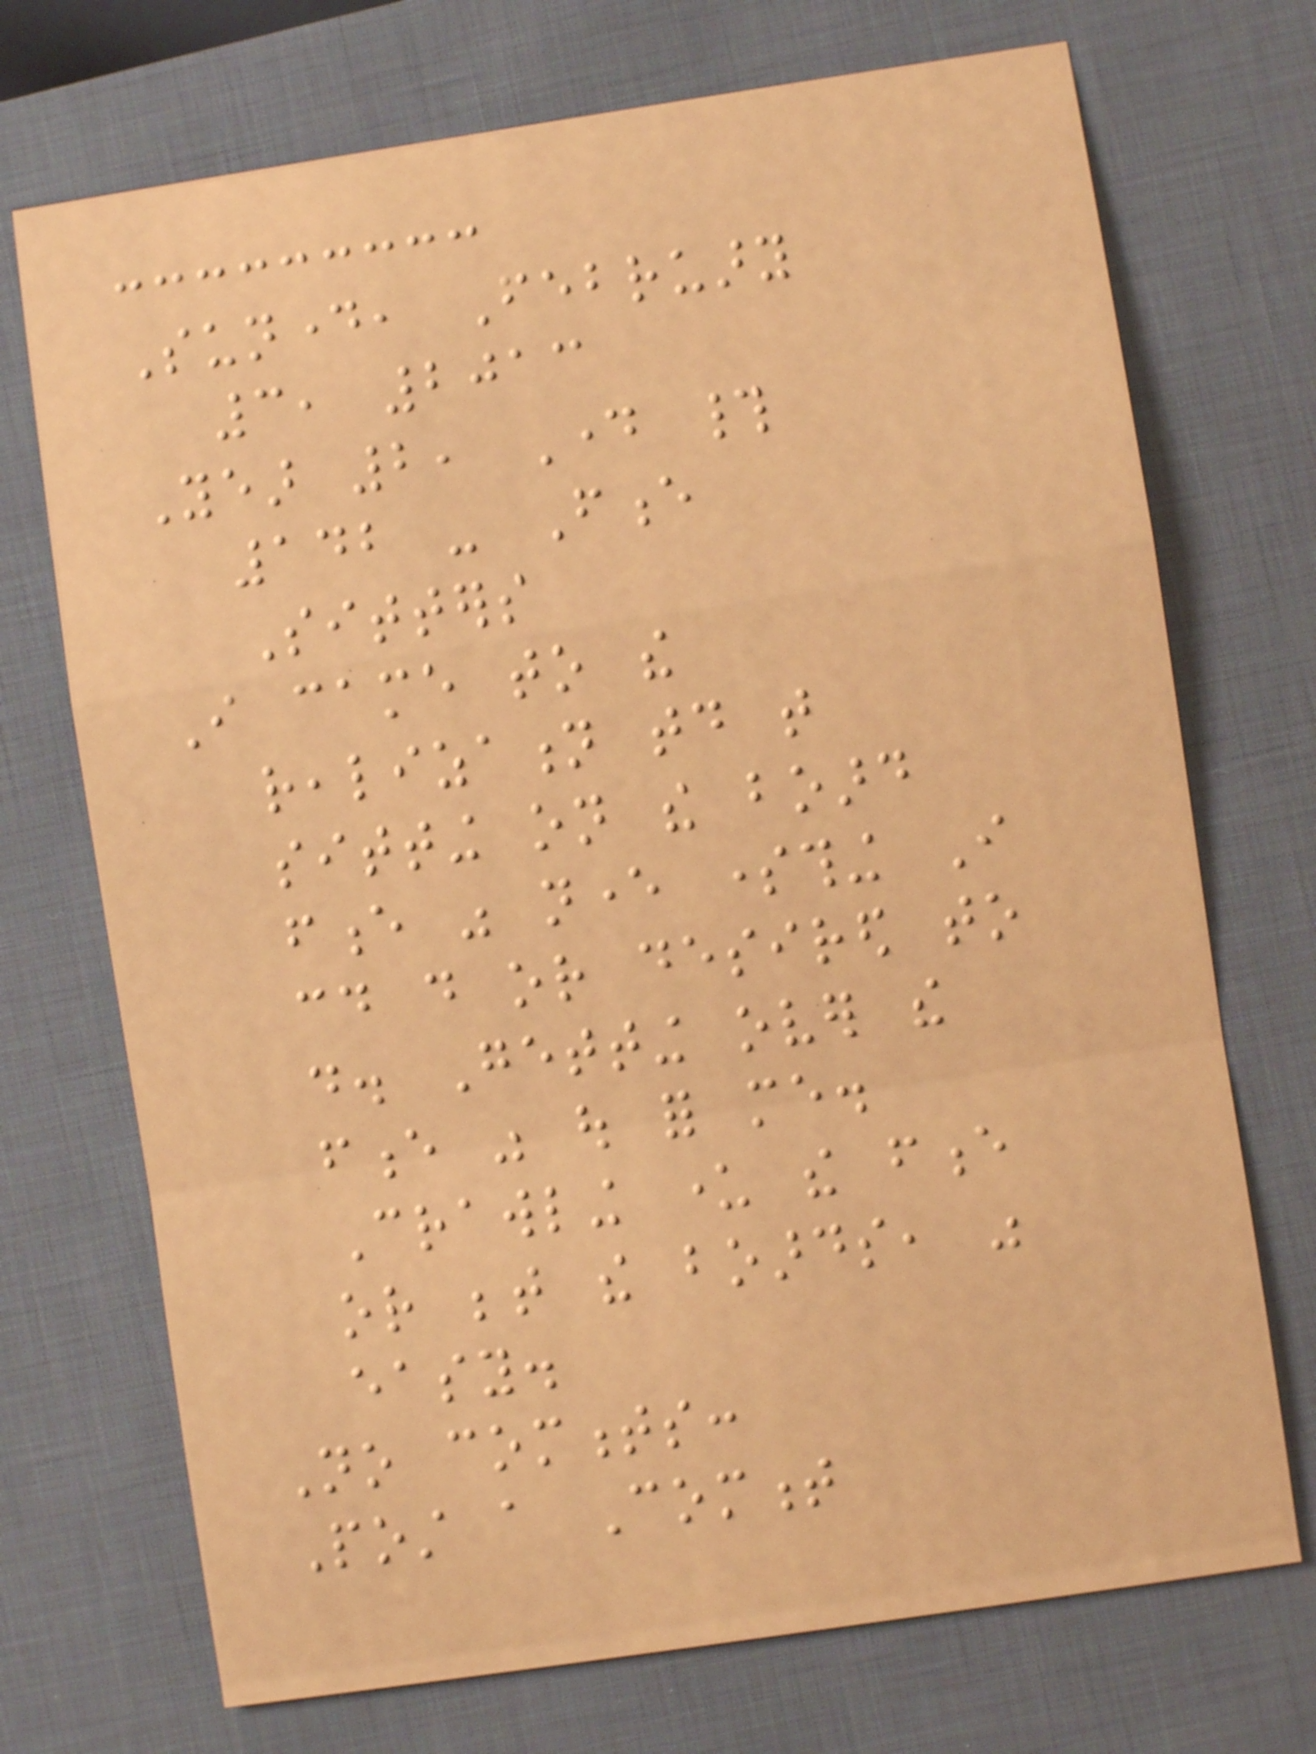Sunday, February
3, 2013
Year 2, Day #
142 - Fence
Sitters
I came to the
realization today that
sitting on the board
fence was never something I
could do or desired to
do. Getting over the
fence was out for me.
Crawling under the fence
or between the boards, was
easy.
No comments:
Post a Comment
